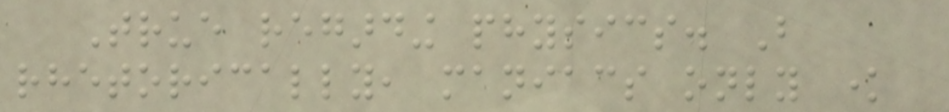True regarding physics. But
rhetorically, maniacs only know
